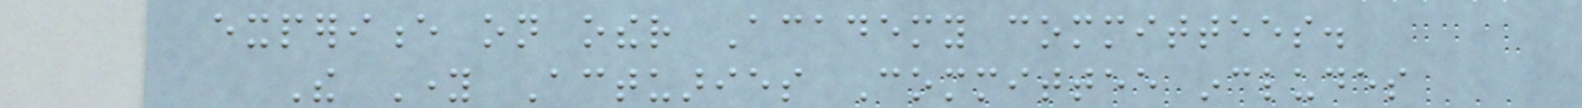experience on other Academy committees.
The Young Actuaries Committee includes
